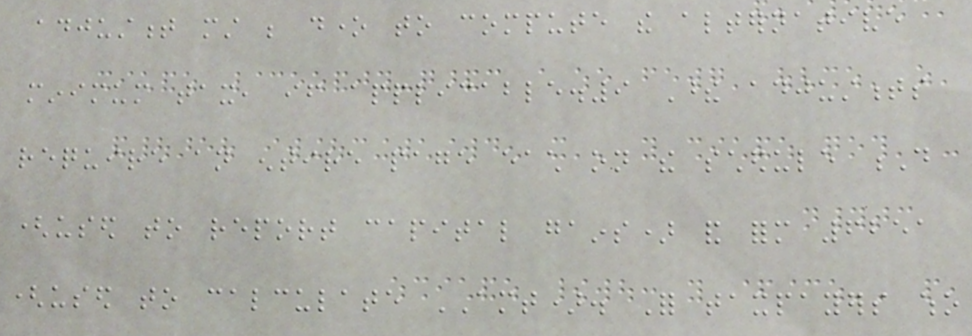adjustment must be done to compute the alternative
minimum tax, if applicable.9 These adjustments
require an entire page each on the schedule D
(used to report capital gains) and form 6251
(used to calculate AMT). For taxpayers who
